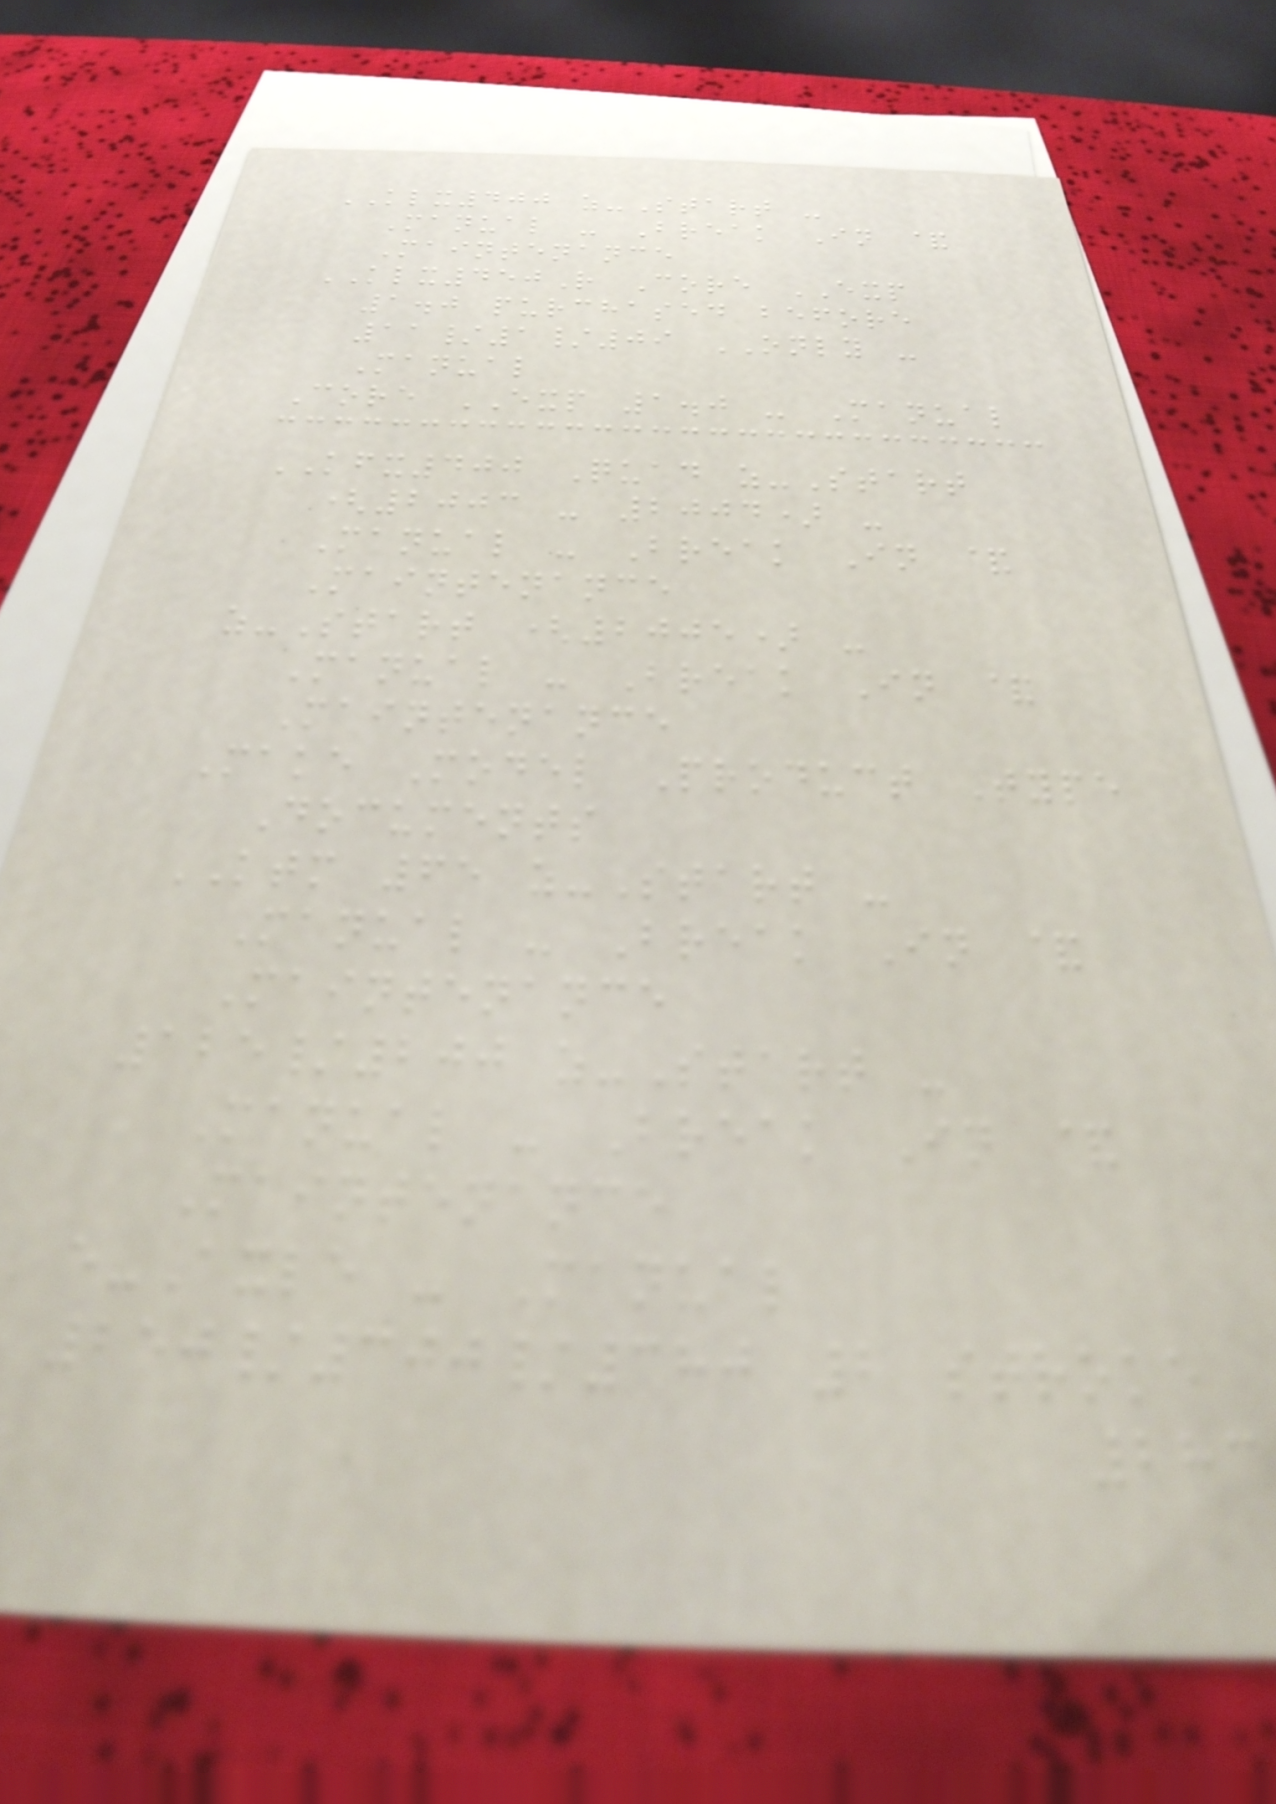KLX400 z-Start -
Manual - Break In &
Maintenance
KLX450R Core EXP
1.0 purchased before
11/1/09 ONLY -
Manual
Core EXP 1.0 - Manual
KFX400 Quad z-Start
(2003 - 2004) -
Manual - Break In &
Maintenance
z-Start (2005) -
Manual - Break In &
Maintenance
Make Model Product Type
Documents
KTM 65 z-Start -
Manual - Break In &
Maintenance
125/200 z-Start -
Manual - Break In &
Maintenance
e-Axle - Manual
250/300/380 2 stroke
283
